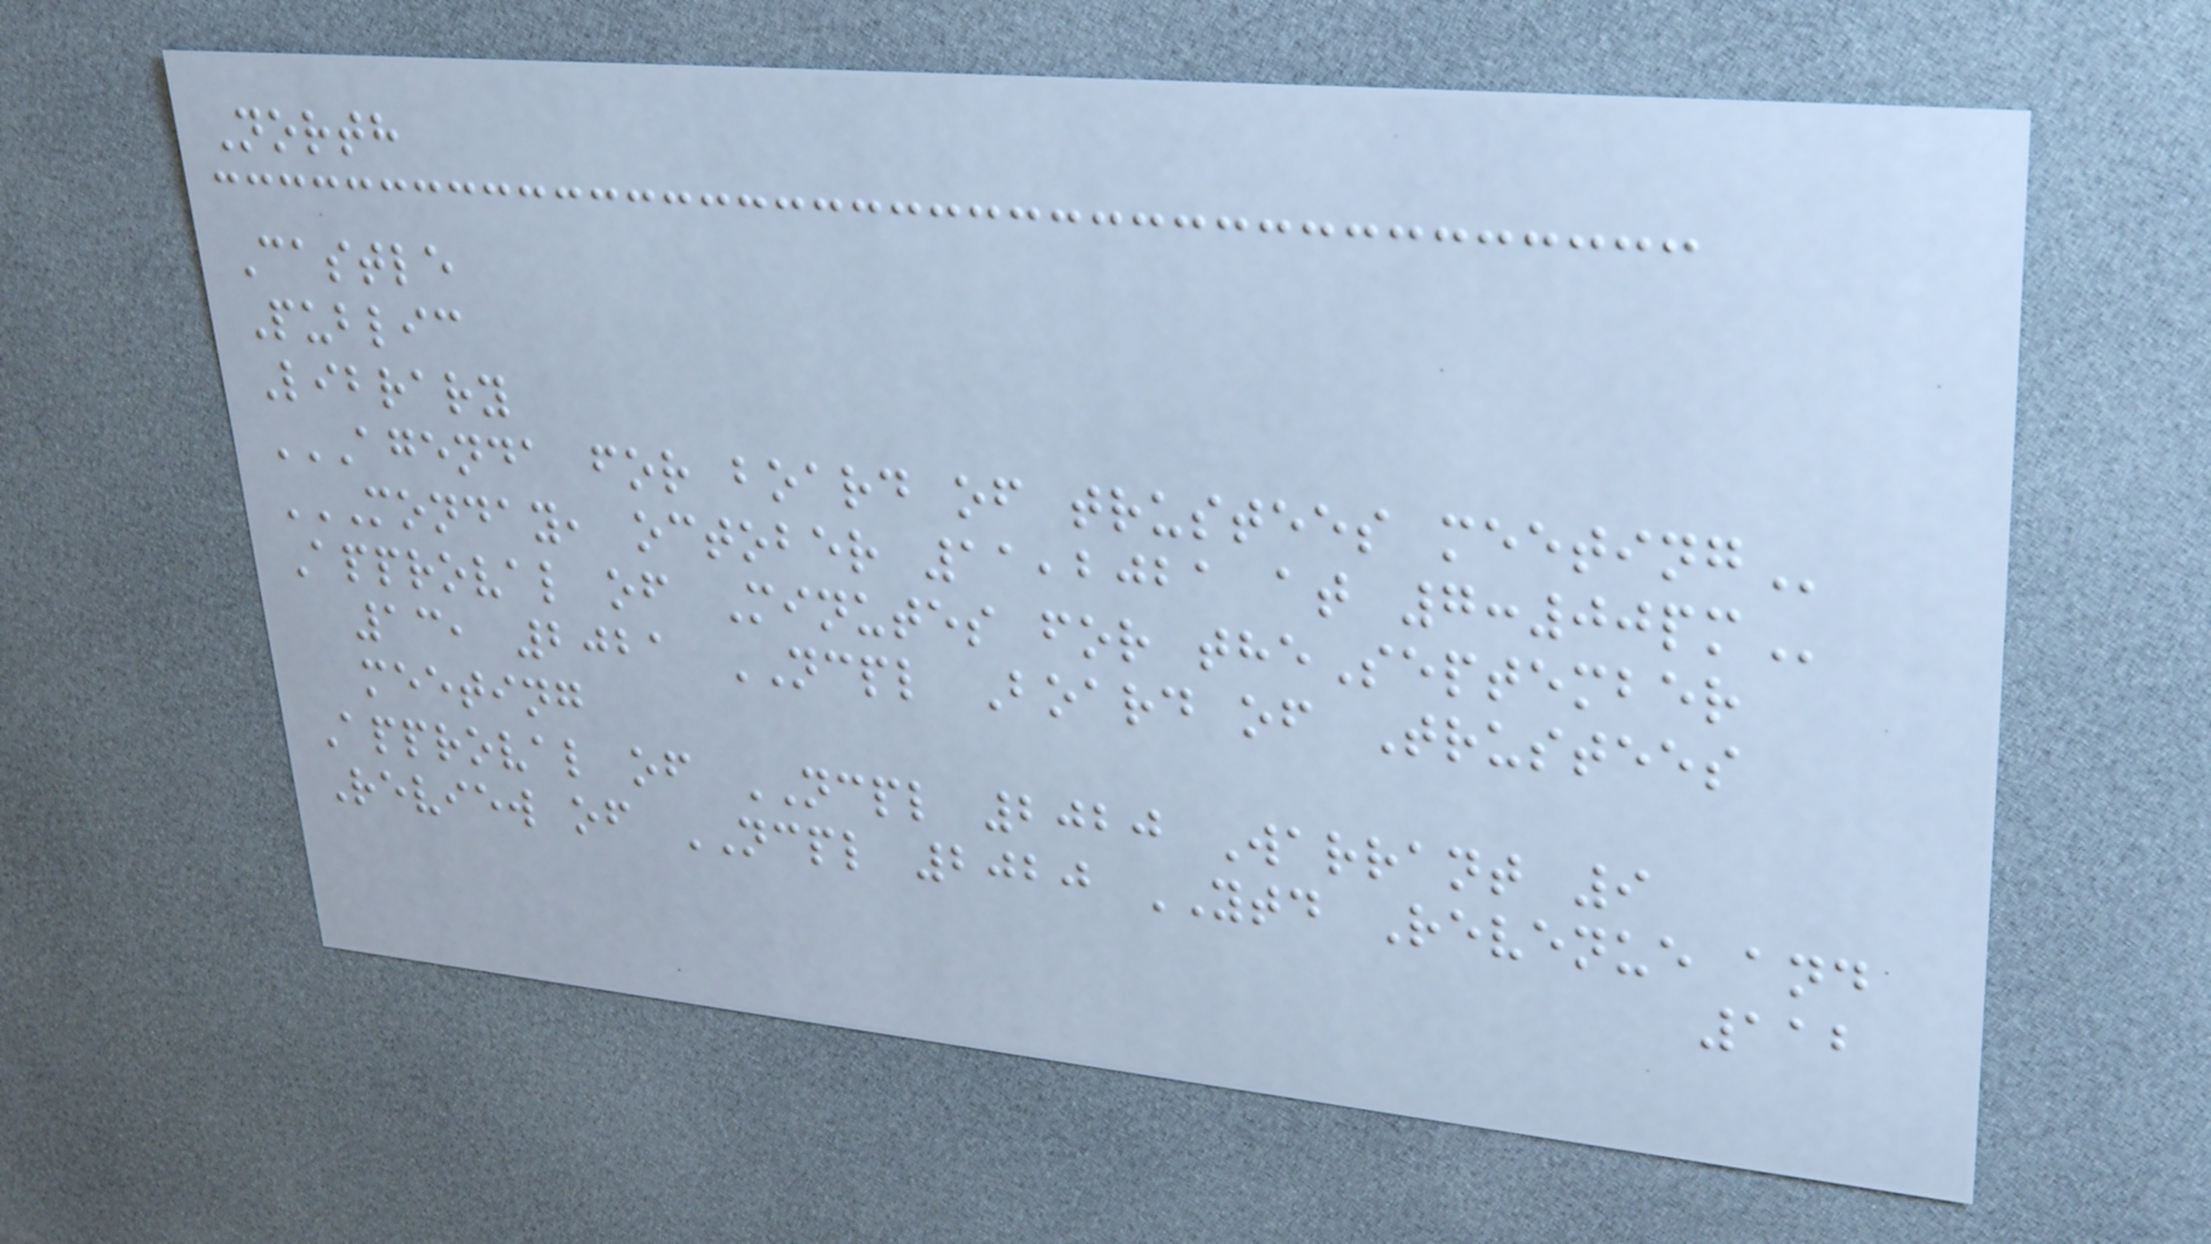North
Castle
Public
Library
AGENDA FOR BOARD OF TRUSTEES MEETING
MONDAY, OCTOBER 11,2021 AT 7:00PM
Approval of Minutes for theSeptember
13, 2021 NCPL Board of Trustees
meeting
Approval of NCPL 2020 Warrant 9
Review of NCPL 2020 YTD Revenue and
112
